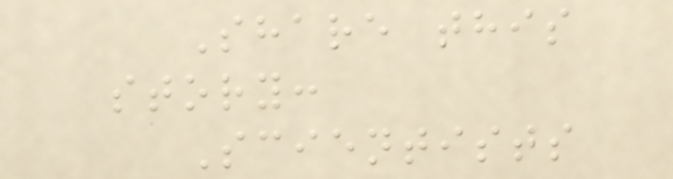Share this
story:
Scientists
